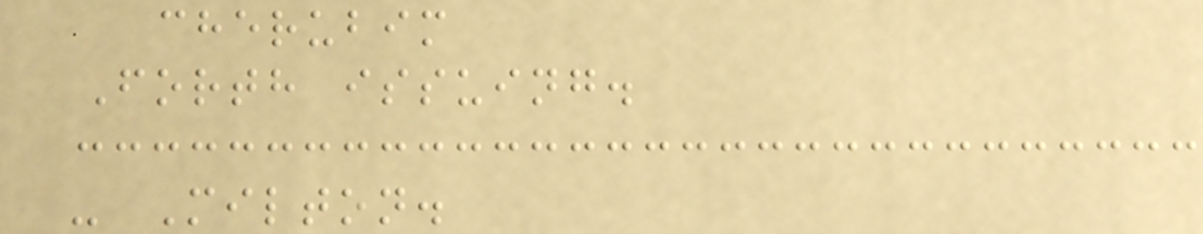cherubim
Forth issuing.
- Milton.
